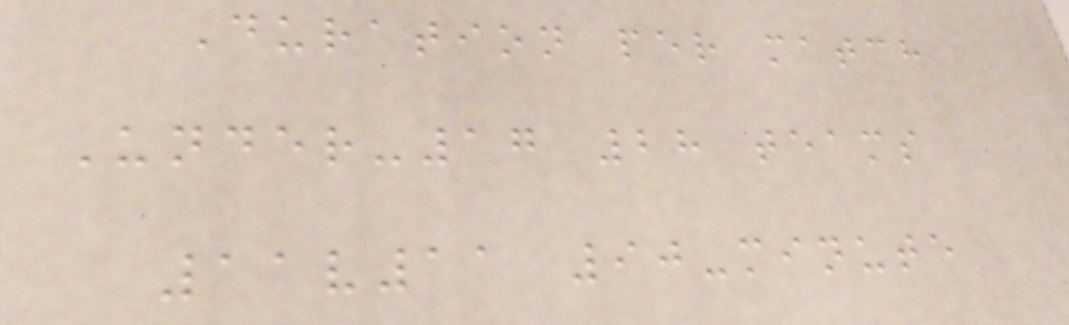Duration per match
Under-17 28 teams
11v11 90-minute
